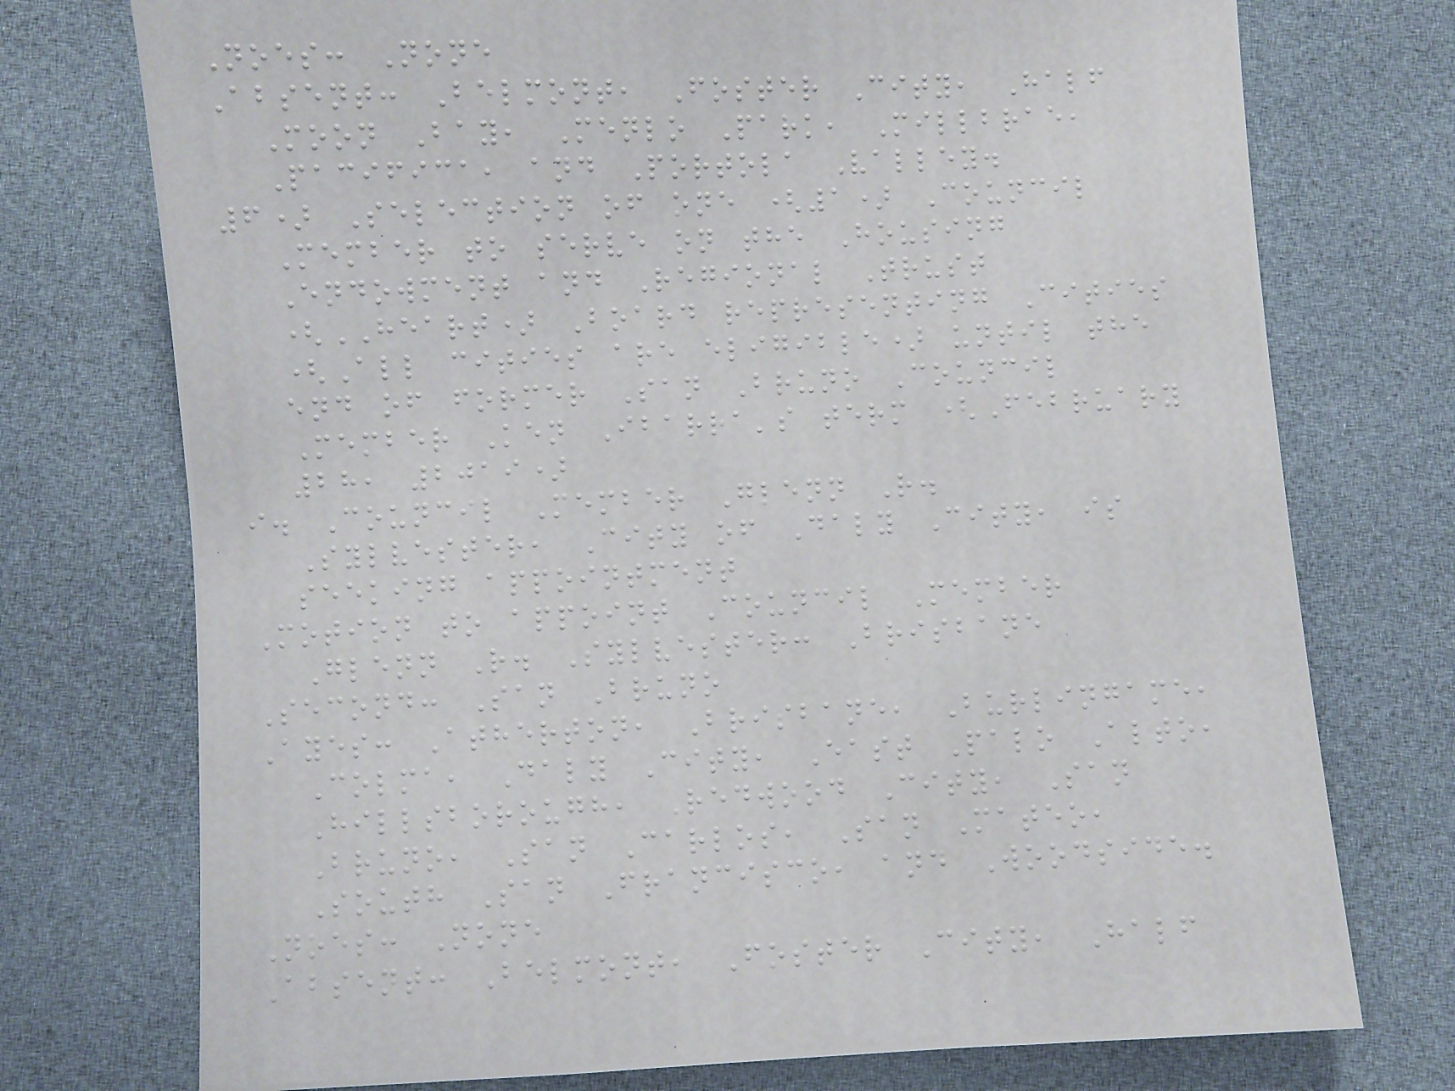Noes: None
Absent: Belmont, Foster City, Half
Moon Bay, Menlo Park, Millbrae,
Pacifica, and Portola Valley.
6) Selection of one (1) Council
Member to serve on the Housing
Endowment and Regional Trust
(HEART) Board representing Cities
(All cities are eligible) until the
end of former San Bruno Council
Member Ken Ibarra's term (February
28, 2019)
i. Council Member Glenn R.
Sylvester, City of Daly City, is
seeking appointment
Motion to appoint Council Member
Glenn R. Sylvester: Brisbane
Second: San Bruno
Ayes: Atherton, Brisbane, Burlingame,
Colma, Daly City, East Palo Alto,
Hillsborough, Redwood City, San
Bruno, San Carlos, San Mateo,
South San Francisco, and Woodside.
Noes: None
Absent: Belmont, Foster City, Half
